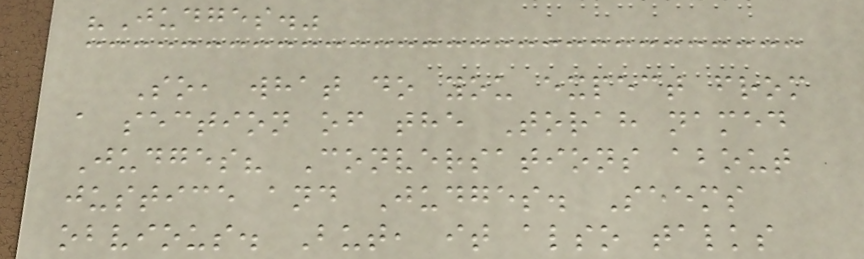"Judges."
So, what do you expect from
a section of the Torah named
Judges? Conversations about
justice and Judges. Seems
obvious. But, it also talks
